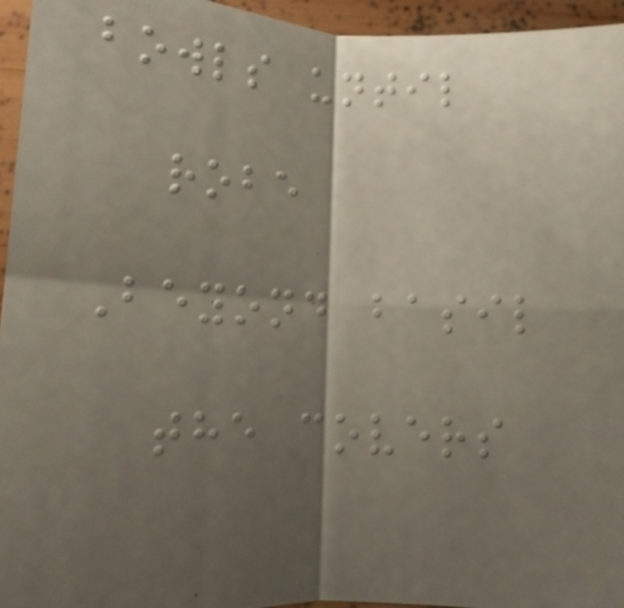bowls until
robe
Beyond basil
the covers
